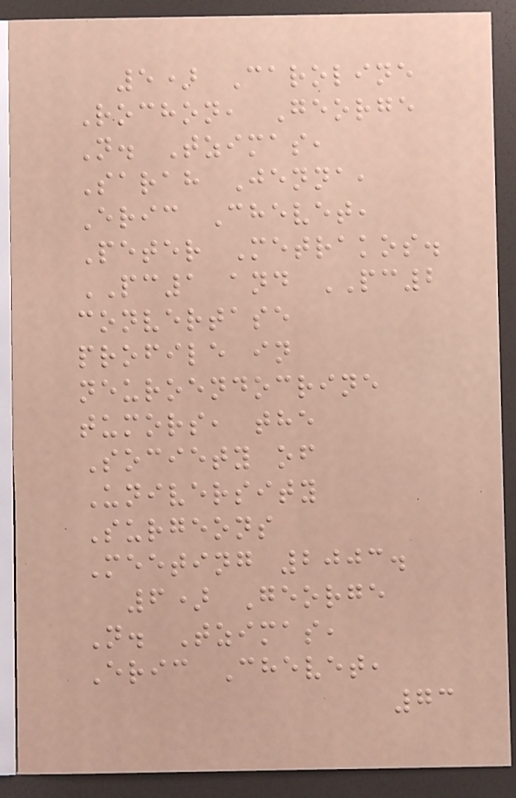5) Caroline
Rochon, George
N. Tzimas,
Sarah Jenna,
Eric Chevet,
Peter Metrakos.
PC1 and PC2
convertase
profile in
neuroendocrine
tumors, the
Society of
University
Surgeons
Meeting 2003.
6) George
N. Tzimas,
Eric Chevet,
73
